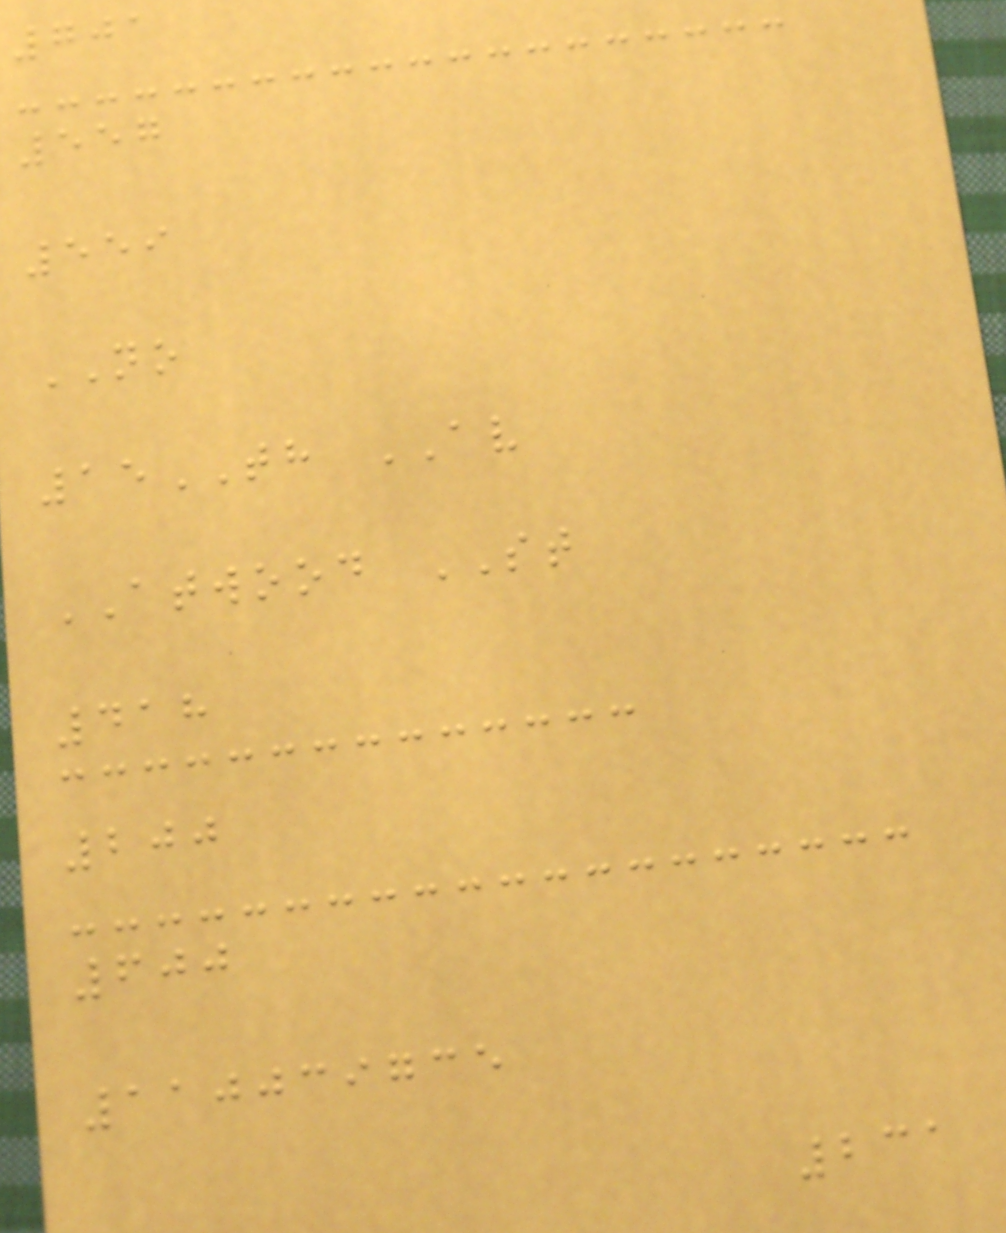701
557
559
NO
15TH AV
ATWOOD ST
418
200
600
110039735
231
